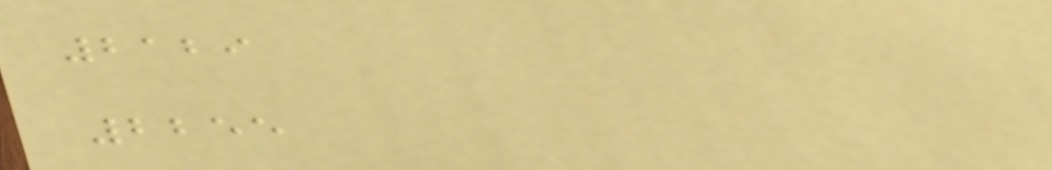2129
2255
